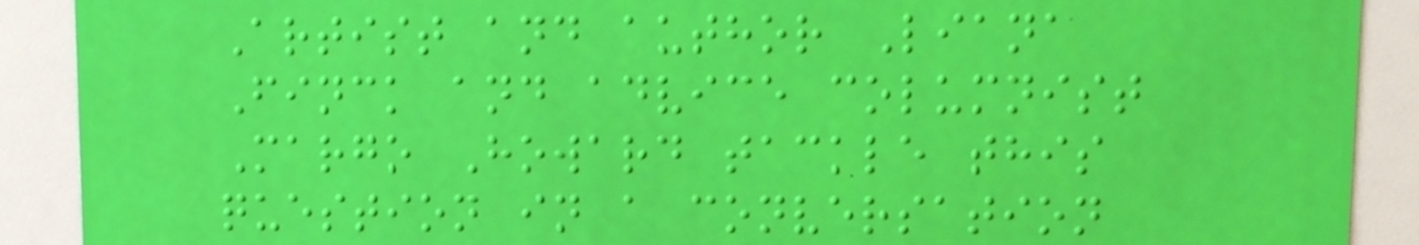Artist and author Liana
Finck and advice columnist
Margo Howard tackle this
question in a conversation
